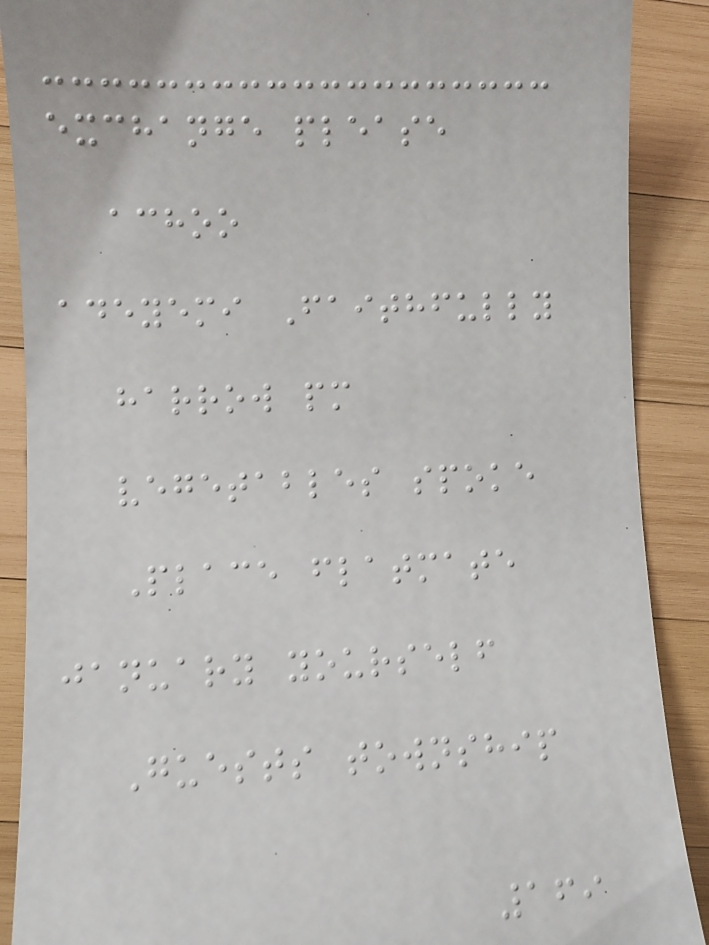exchange please
achoo
adeyemi Faithfully
harrow pm
vegetables spoke
Place flatmate
january yourself
Guests township
169
